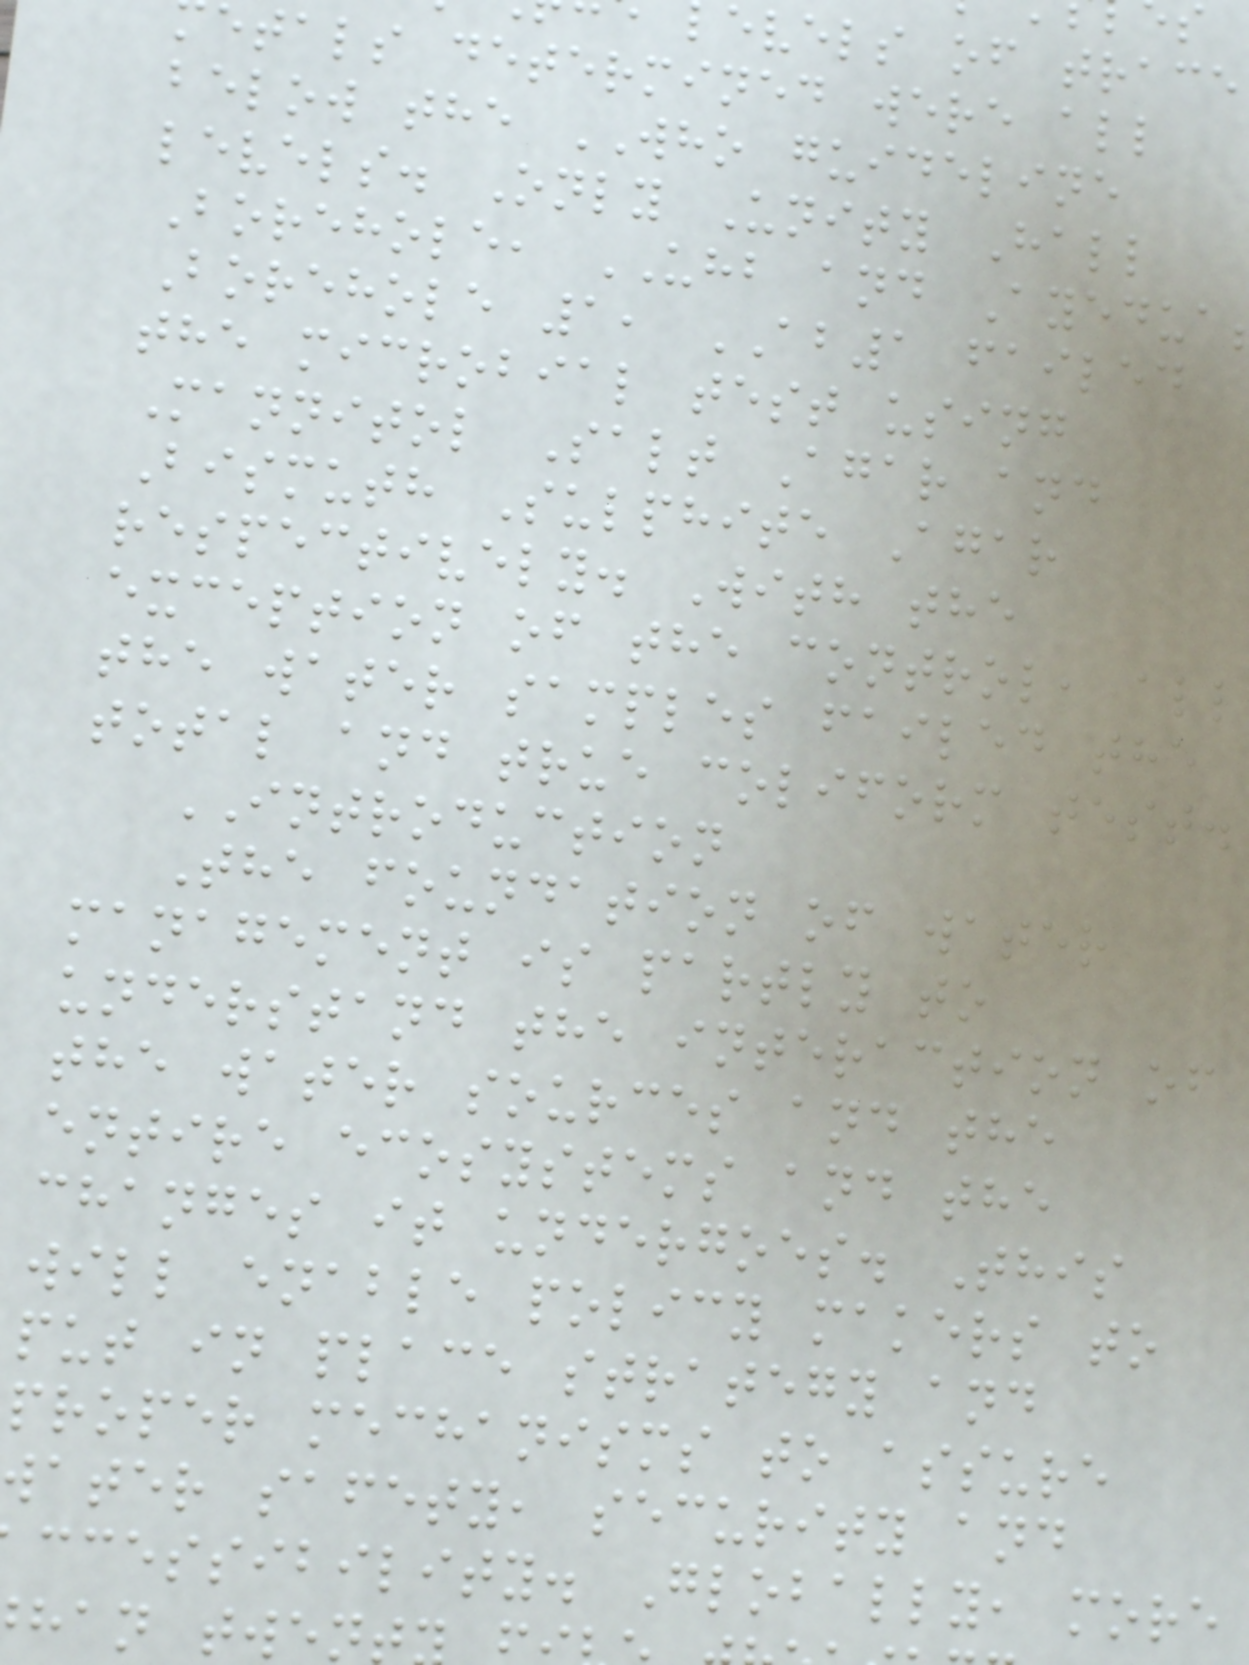evels of trace
etals determined were all
below the WHO guideline
levels. Only Unity Hall
Borehole, UHB and Ayedua
Borehole 1, AB1 failed
the microbial test using
Mannitol Salt Agar and
Bismuth Sulphite Agar
respectively. With the
exception of the control, all
the water samples failed the
total and true coliform test.
INTRODUCTION
The foundation of water
management is partly to
understand the interaction of
the water sources and the
entire ecosystems and the
changes it undergoes. This
will enable policy makers to
put in place strategy and
proper mechanisms to assure
ater safety, security and
ccessibility. Globally, more
han twen
